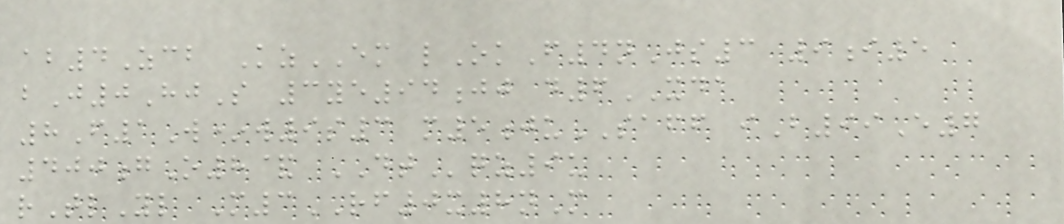ab4Zcb KzEM lOkF4nJs3 9i5
bJ0HjS 3ye94jj d6XDA
8F1W*w9s3 m5juSAFF iB99E7
400gO8& DTqz9u
rTlYl M3RF0x8nM
